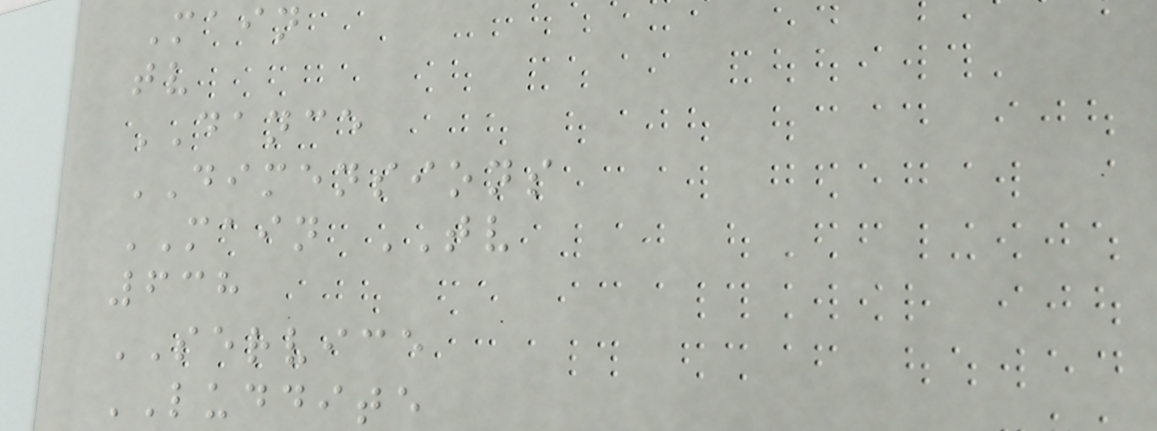Main
tv
DANCE
DIMENSIONS
MAIN TV
638
SERVICE
LUDDITE
